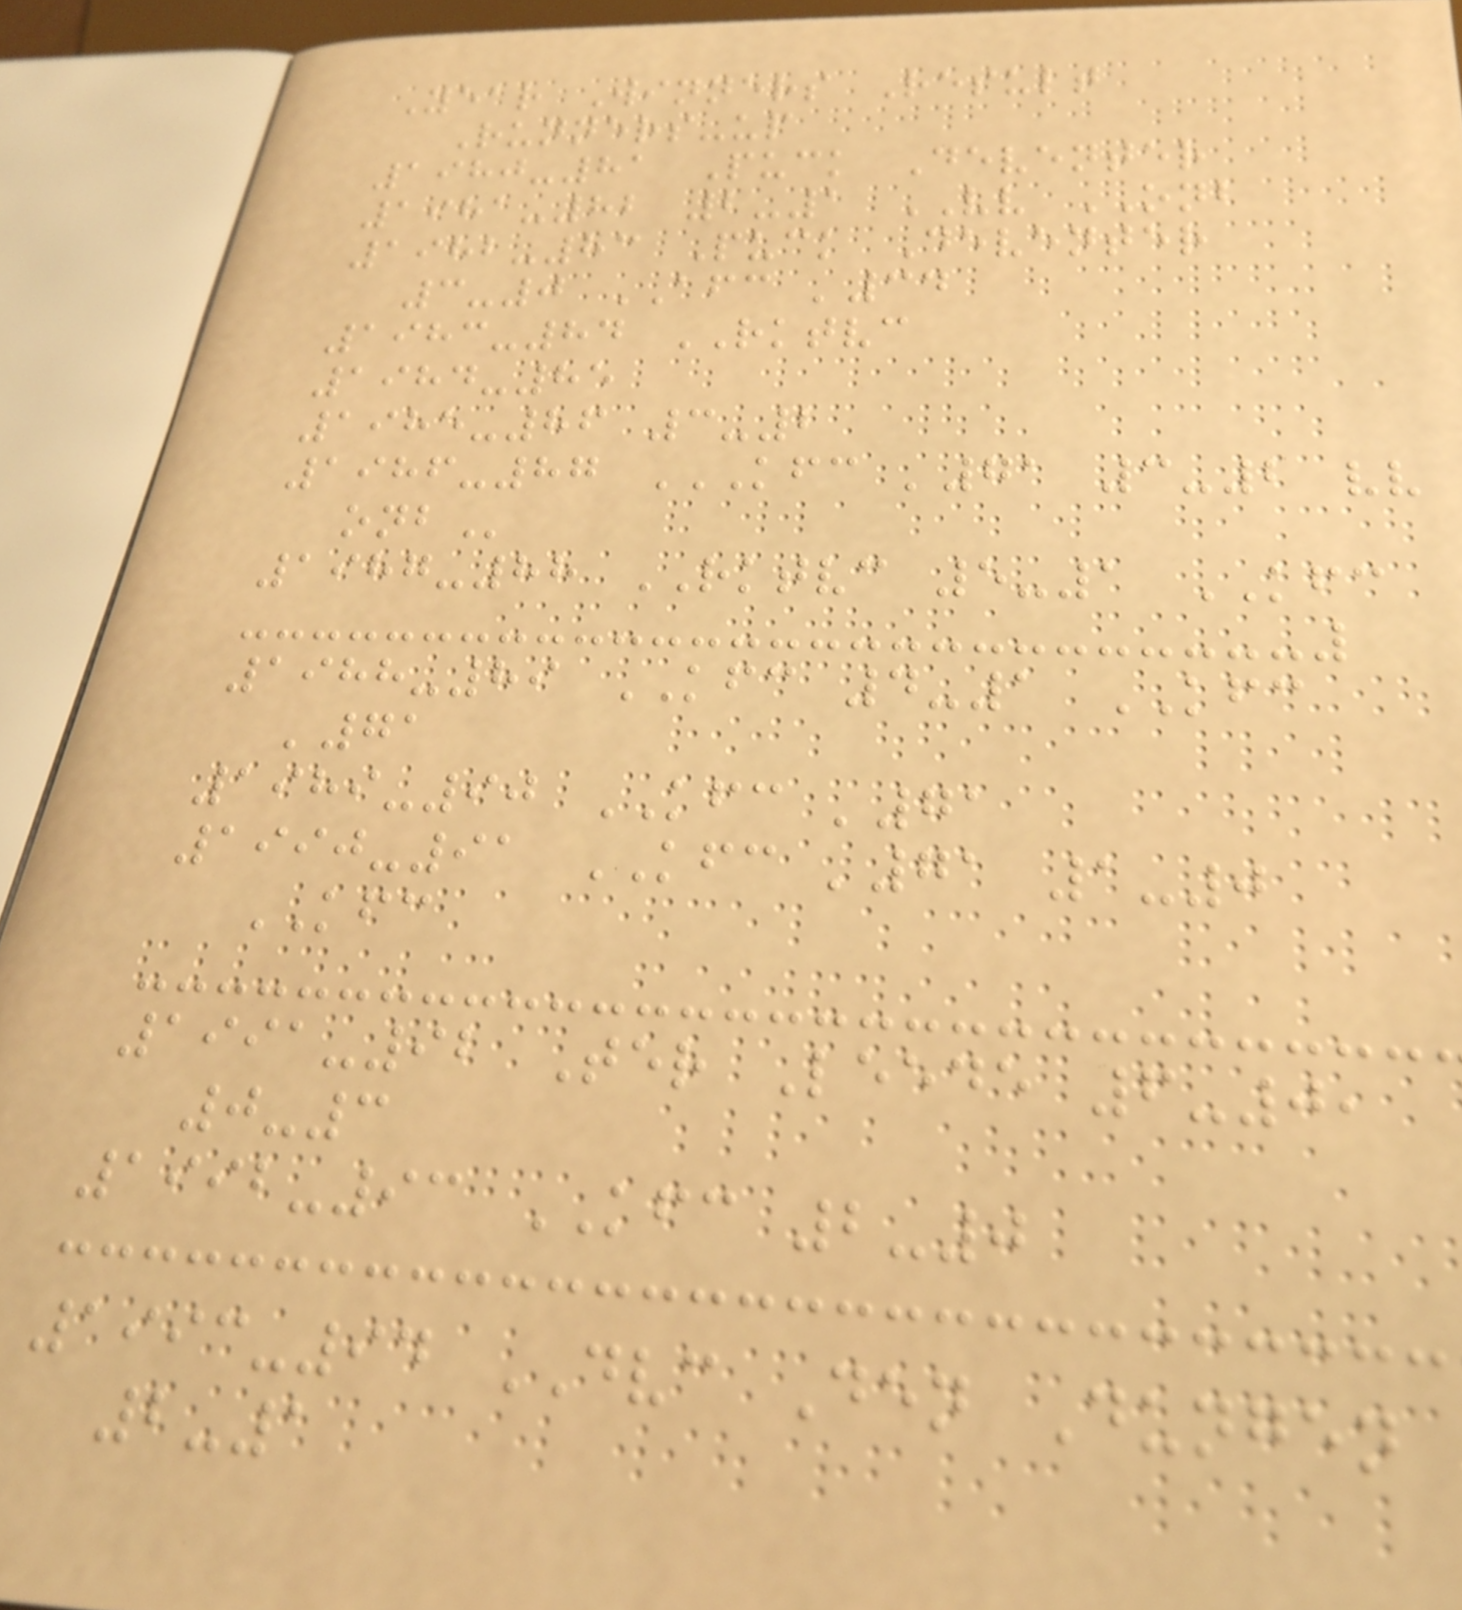Year Winners Result
Runners-up
1980-81 Puck Deventer
1981-82 2-1 VV ONB
1982-83 Puck Deventer
3-0 AFC '34
1983-84 RKTVC
1984-85
1985-86 3-2
1986-87 KFC '71 3-2 VV
ONB
1987-88 RKTVC 5-1 KFC
1988-89 KFC 4-1 KFC
'71
1989-90 KFC '71
1990-91 KFC '71 1-0
KFC
1991-92 Ter Leede 6-0,
0-3
1992-93 KFC 2-0
1993-94 DVC Den Dungen
2-1
